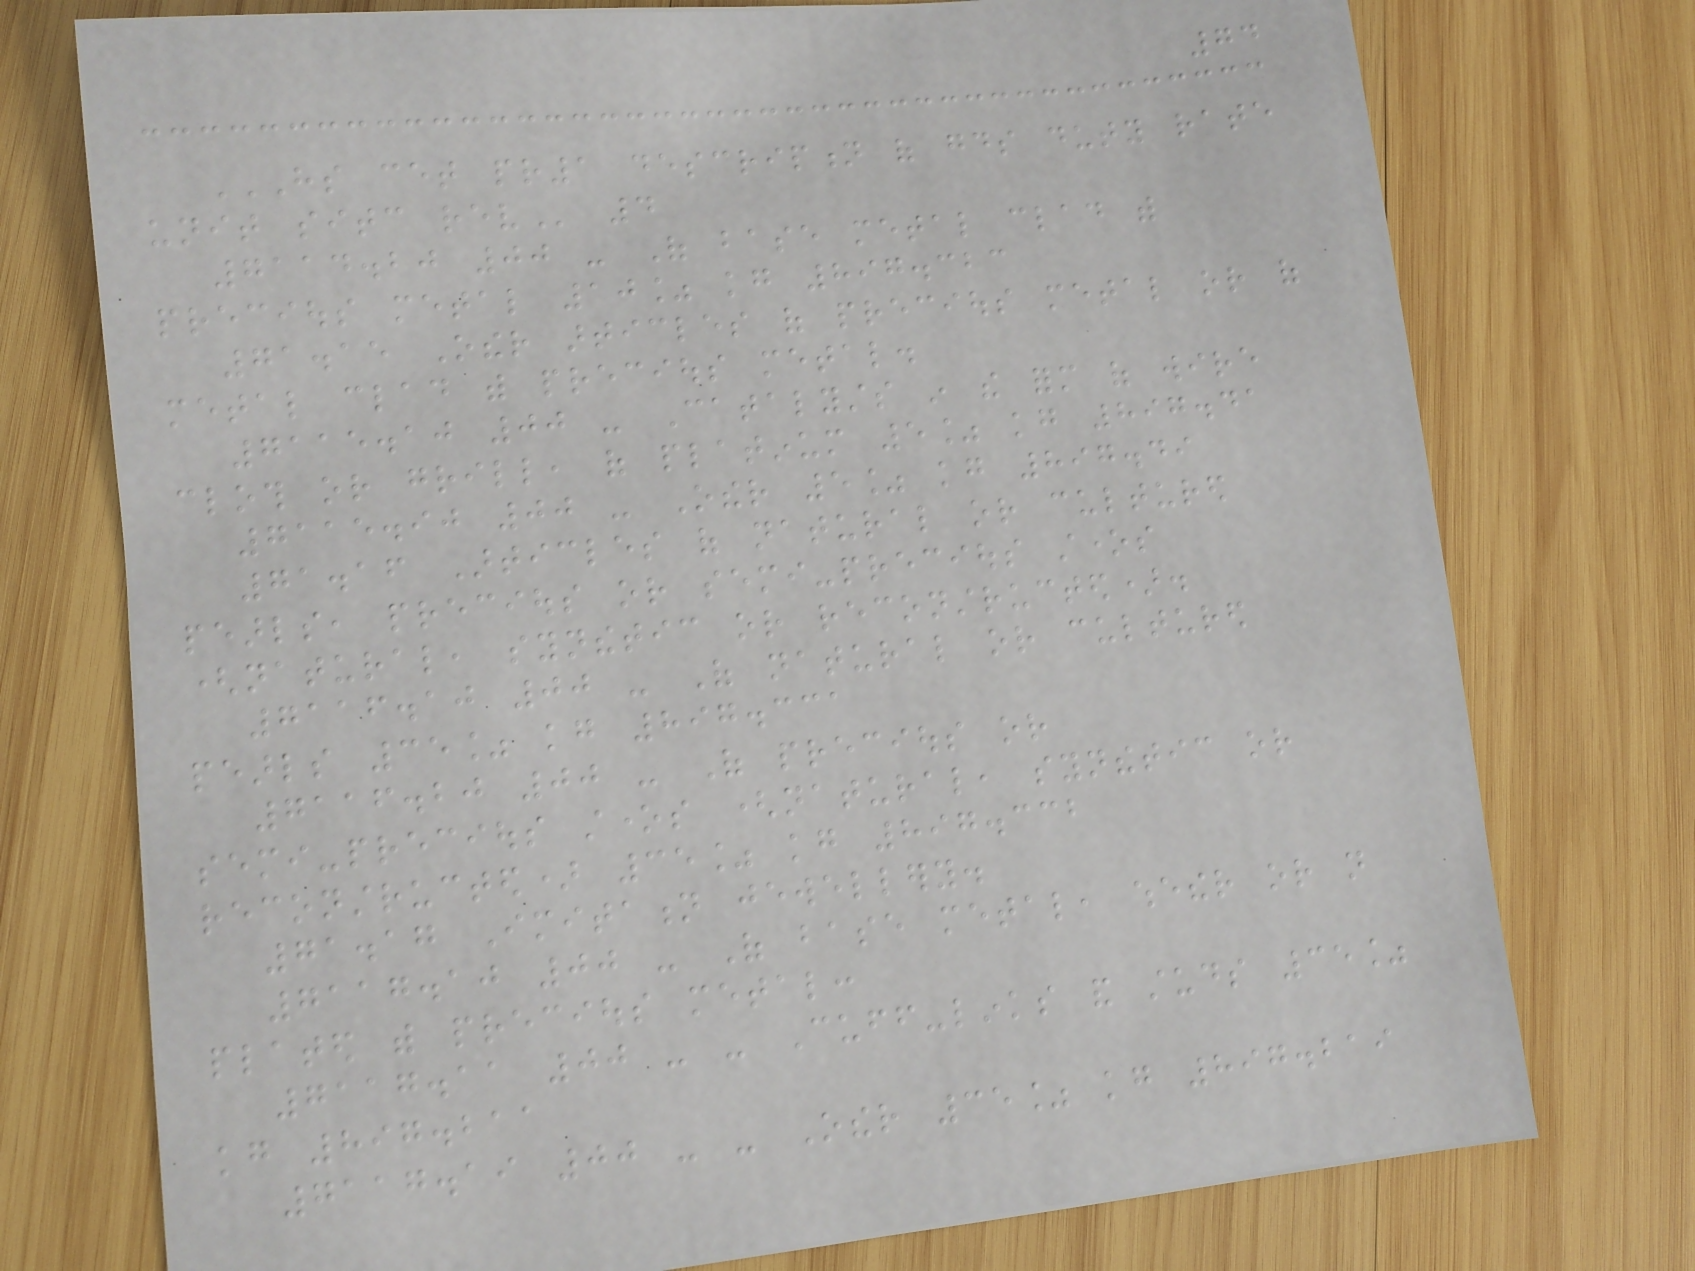74
HS CET PR1 DESCRIPTION OF GOODS DUTY RATE
UNIT SITC REV 4
7114.20 00 - Of base metal clad with
precious metal 10% kg 897.323
71.15 Other articles of precious metal or of
metal clad with precious metal.
7115.10 00 - Catalysts in the form of wire
cloth or grill, of platinum 5% kg 897.41
7115.90 00 - Other 5% kg 897.49
71.16 Articles of natural or cultured
pearls, precious or semi-precious stones
(natural, synthetic or reconstructed).
7116.10 00 - Of natural or cultured
pearls 35% kg 897.331
7116.20 00 - Of precious or
semi-precious stones (natural, synthetic or
reconstructed) 35% kg 897.332
71.17 Imitation jewellery.
7117.10 00 - Of base metal, whether or not
plated with precious metal:
7117.11 00 - - Cuff-links and studs 35%
kg 897.211
7117.19 00 - - Other 35% kg 897.219
